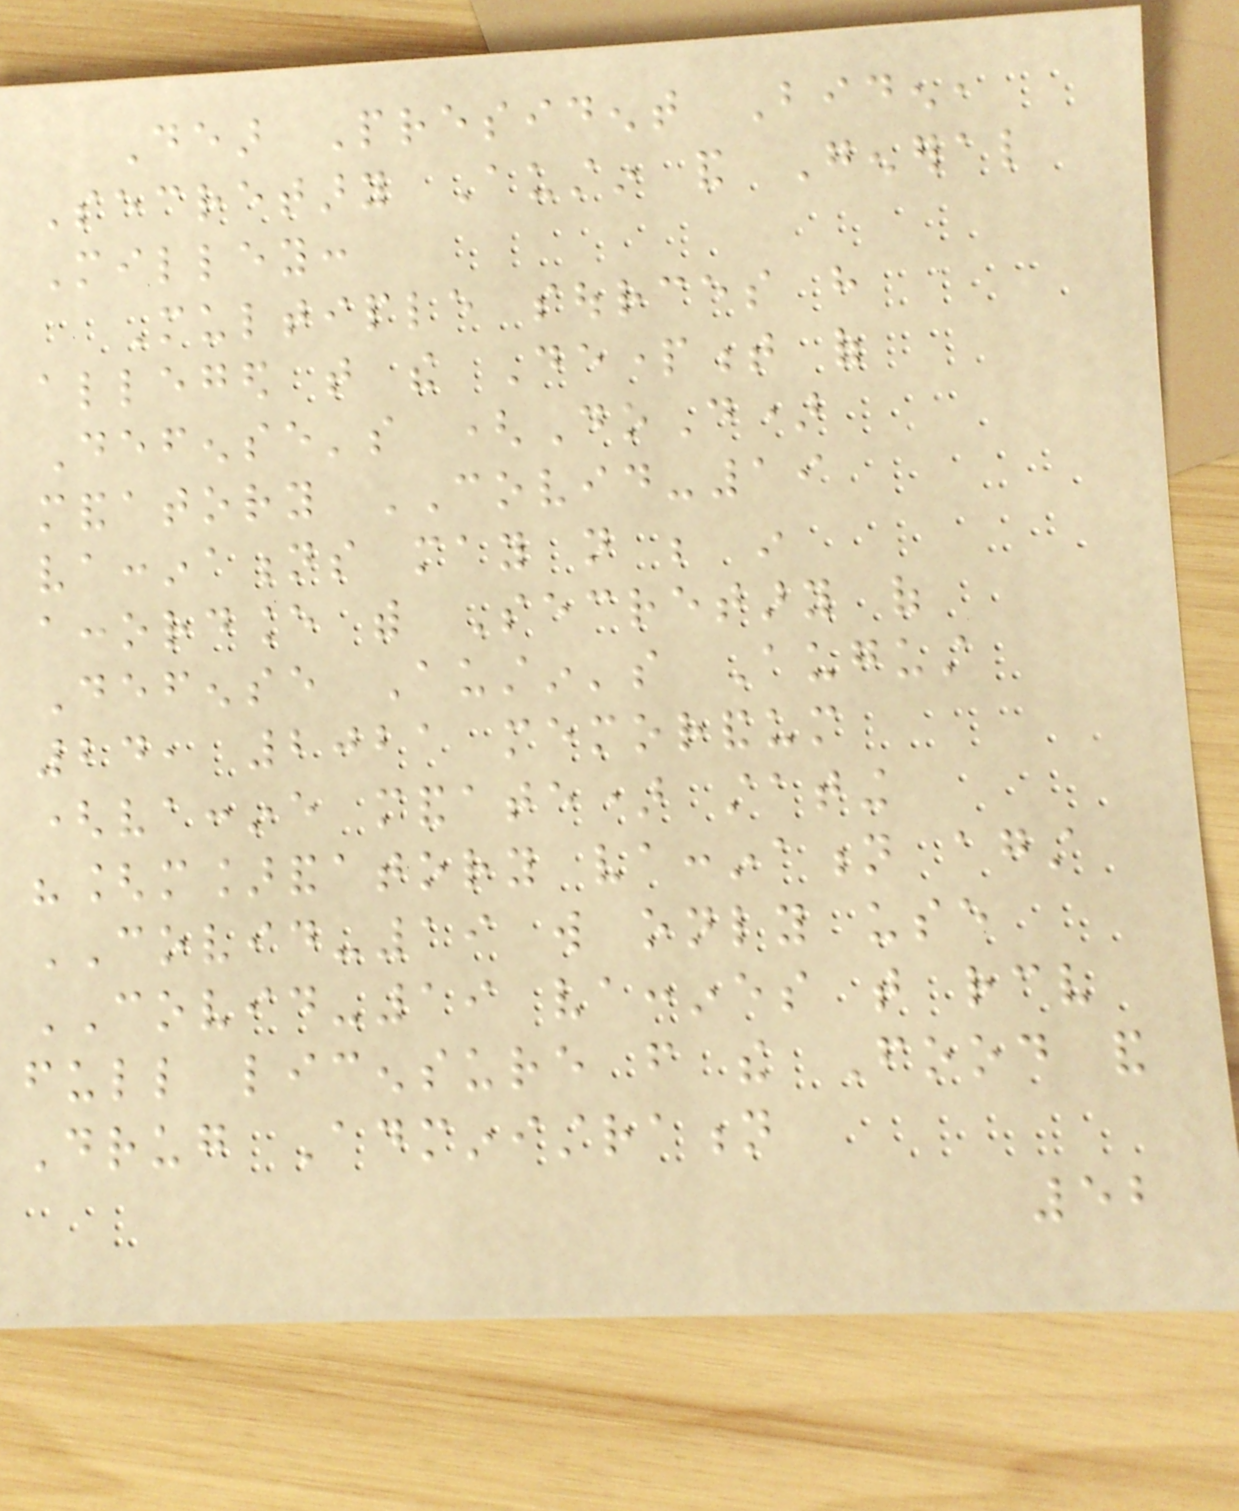Dear President Biden,
Secretary Austin and General
Milley:
Multiple sources have
alleged that the Department of
Defense's (DoD)
mandatory COVID-19
vaccinations may not be in
accordance with Secretary of
Defense Austin's August
24, 2021 memorandum
(vaccine mandate) stating
"[m]andatory vaccination against
COVID-19 will only use
COVID-19 vaccines that receive
full licensure from the Food and
Drug Administration
52
